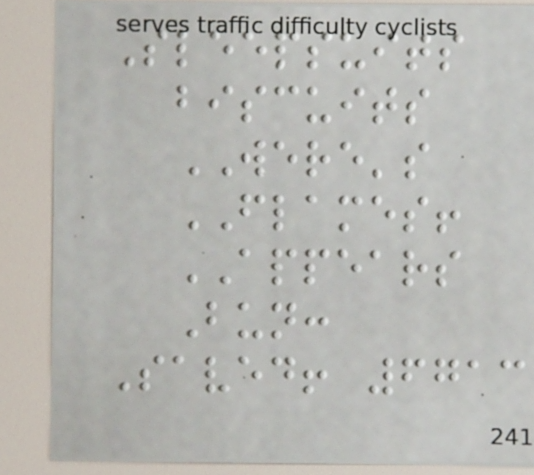Sleepsuits
biscuits
WERE's
FLAMES!
APPEARS
Bun:
Saved! 6713
